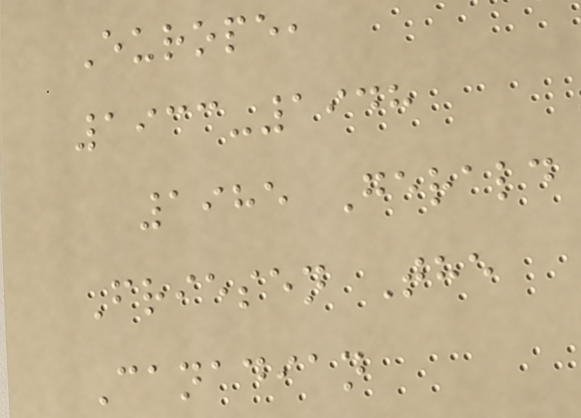Europe,
1933-1948
1985 Gerald
Friesen The
Canadian
